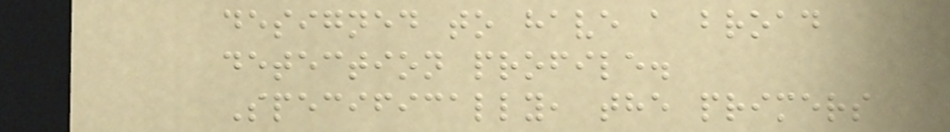designed to have a broad
detection profile.
Specifically, the primers
